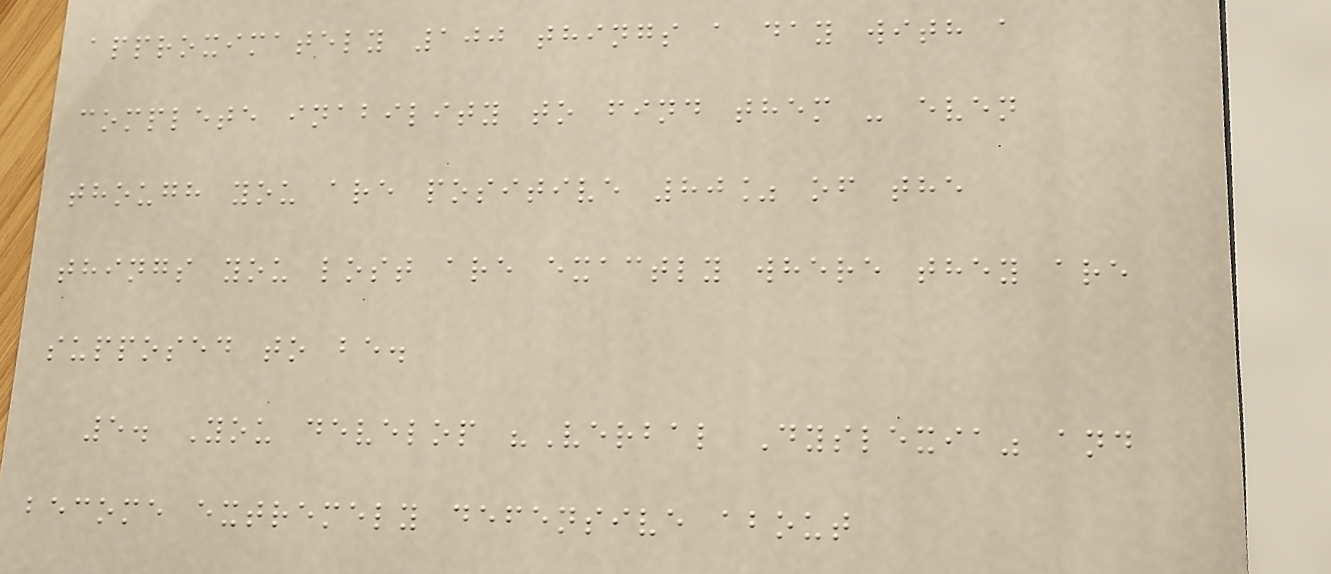approximately 100 things a day with a
complete inability to find them - even
though you are positive 80% of the
things you lost are exactly where they are
supposed to be.
5. You develop "Verbal Dyslexia" and
become extremely defensive about
